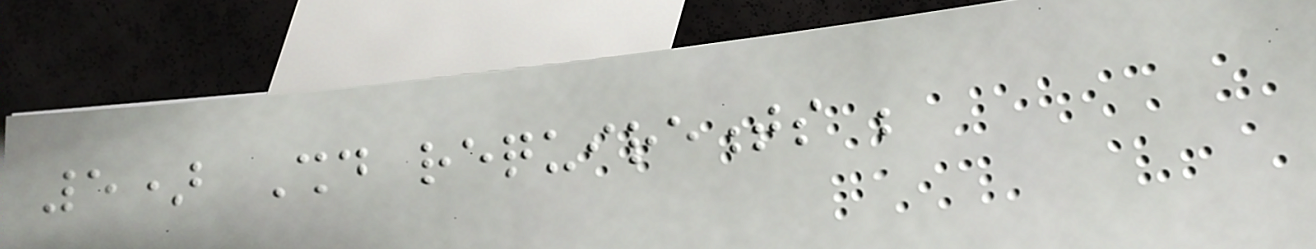5) Should requirements be
